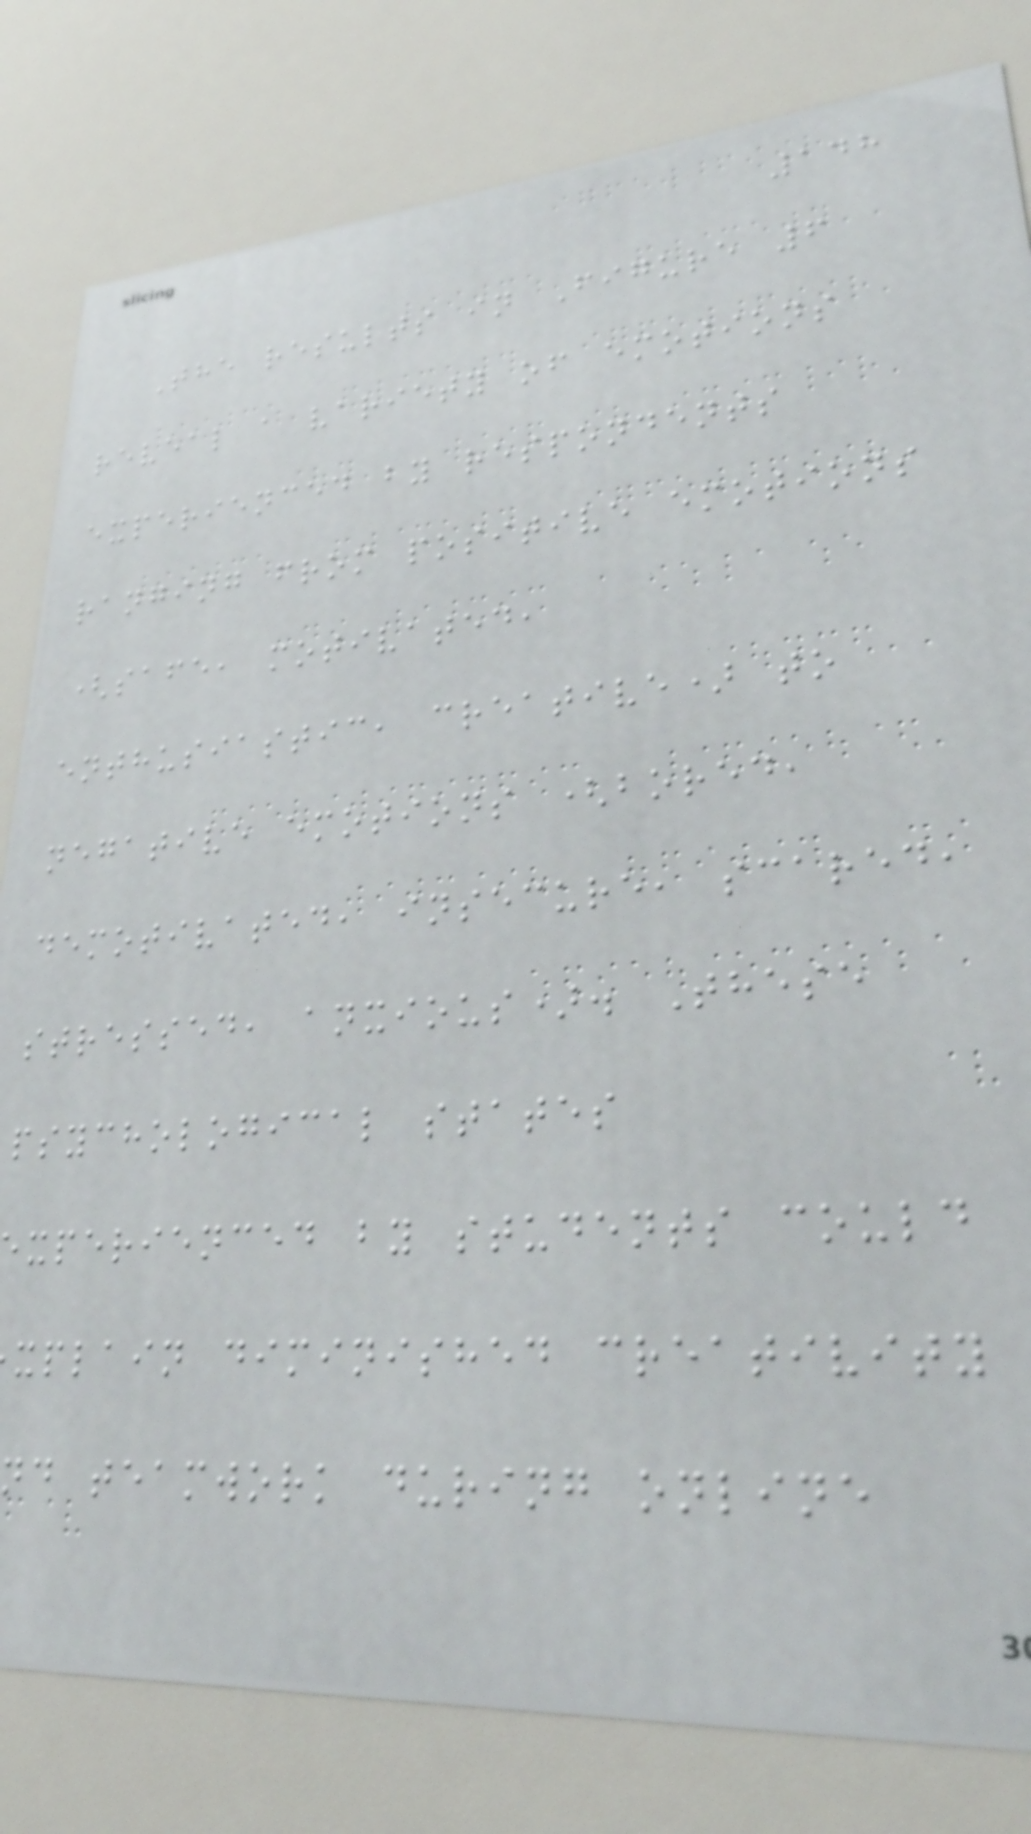148
The results in Figure 6
reveal a variety of emotions
experienced by respondents
ranging from positive emotions
(safe, motivated,
enthusiastic, creative) to
negative emotions (bored,
demotivated, insecure, scared,
stressed, anxious). These
psychological states
xperienced by students could
xplain diminished creativity
nd teamwork during online
